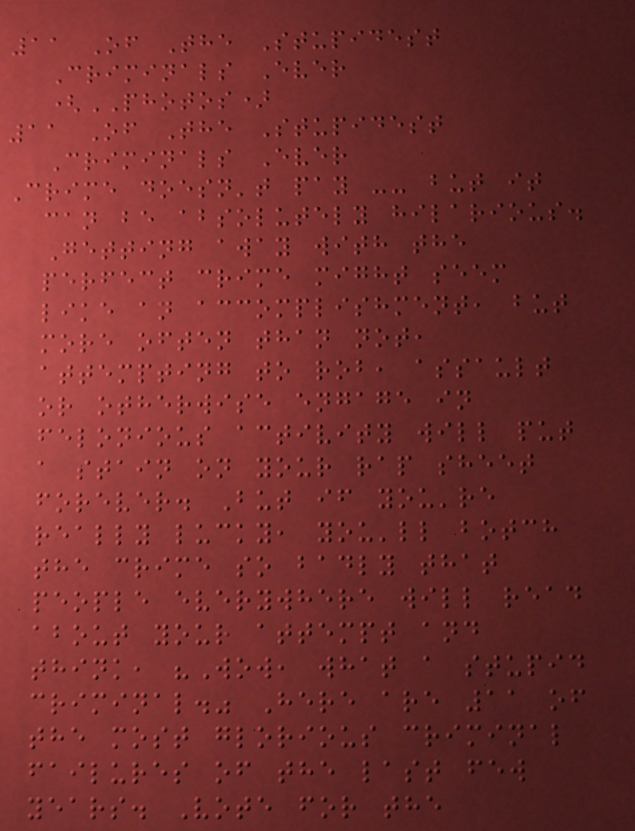11 Of The Stupidest
Criminals Ever
(PHOTOS)
11 Of The Stupidest
Criminals Ever
Crime doesn't pay -- but it
can be absolutely hilarious.
Getting away with the
perfect crime might seem
like an accomplishment, but
more often than not,
attempting to rob, assault
or otherwise engage in
felonious activity will put
a stain on your rap sheet
forever. But if you're
really lucky, you'll botch
the crime so badly that
people everywhere will read
about your attempt and
think, "Wow, what a stupid
criminal." Here are 11 of
the most glorious criminal
failures of the last few
years. Vote for the
